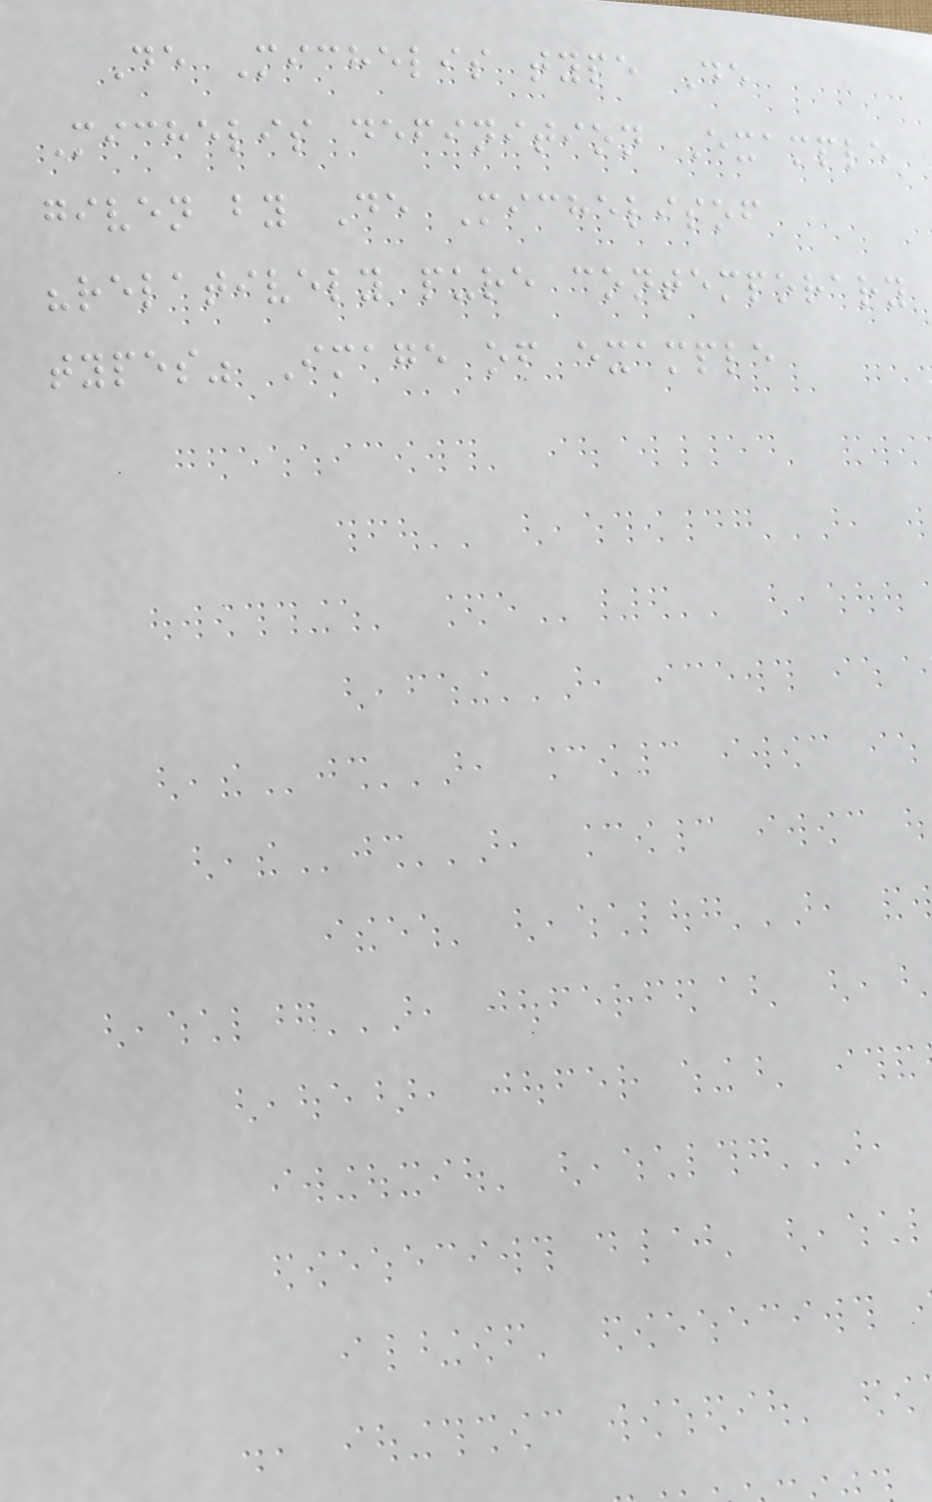De Michelis type De
Michelis definition Example
given by De Michelisof
"relatively pure contemporary
types" Image of example
